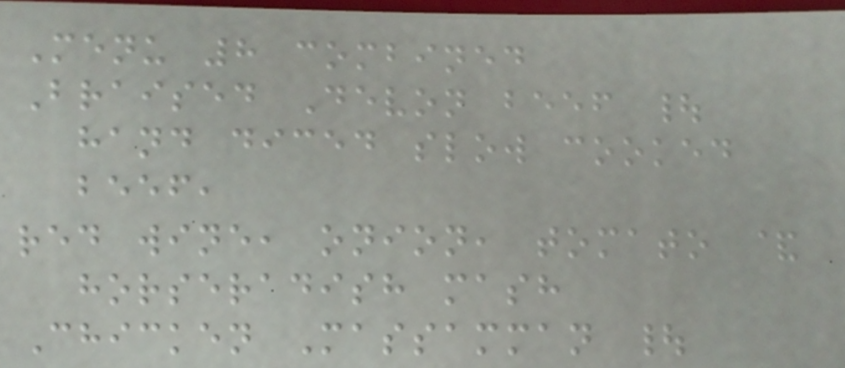Menu 8 combined
Braised Devon beef |
hand diced slow cooked
beef,
red wine, onion, tomato &
horseradish mash
Chicken Massamman |
